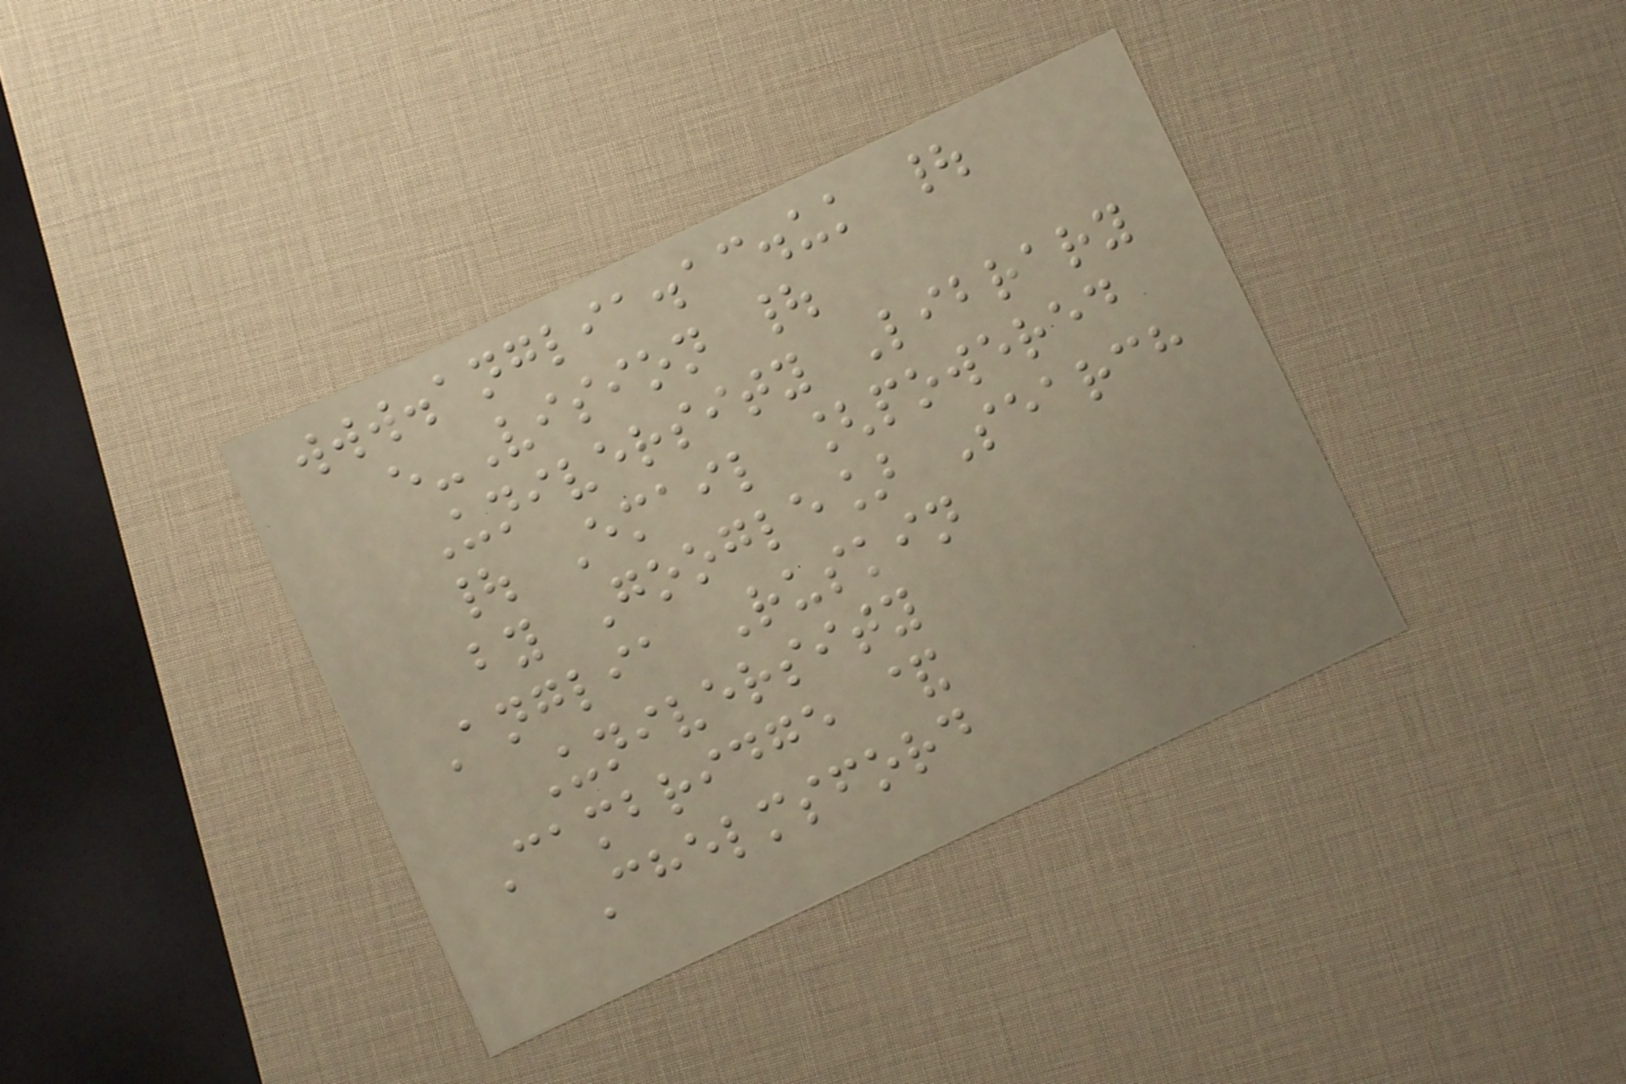www.anglia.ac.uk |
e-Vision |
University Library
| Email [powered
by Google] Search
Anglia Ruskin
University
Cambridge &
Chelmsford
